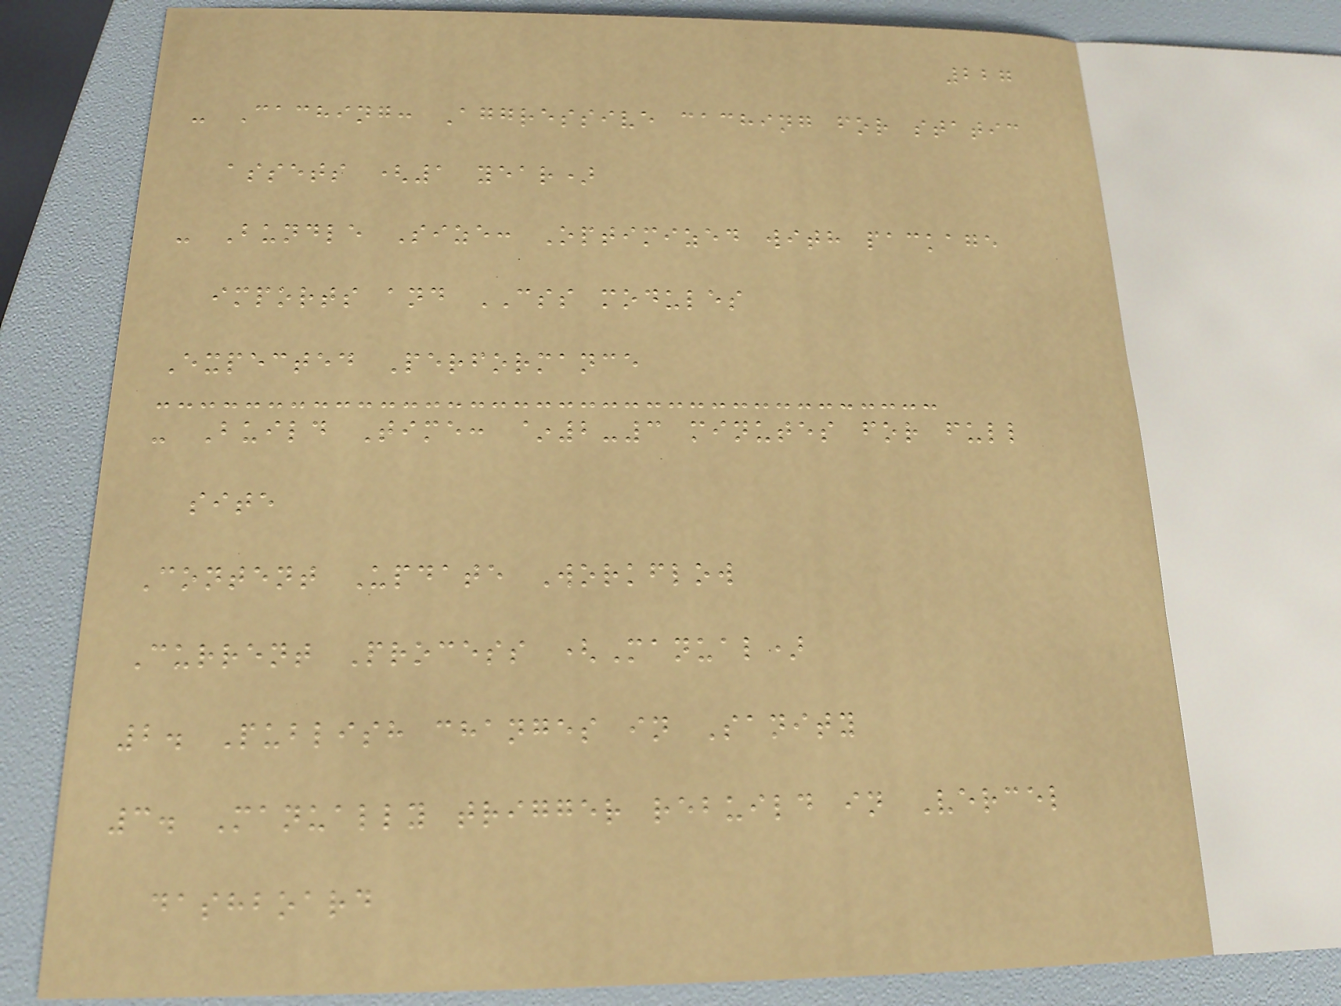227
- Caching: Aggressive caching for static
assets (1 year)
- Bundle Size: Optimized with package
imports and CSS modules
Expected Performance
- Build Time: ~2-3 minutes for full
site
Content Update Workflow
Current Process (Manual)
2. Publish changes in Sanity
3. Manually trigger rebuild in Vercel
dashboard
